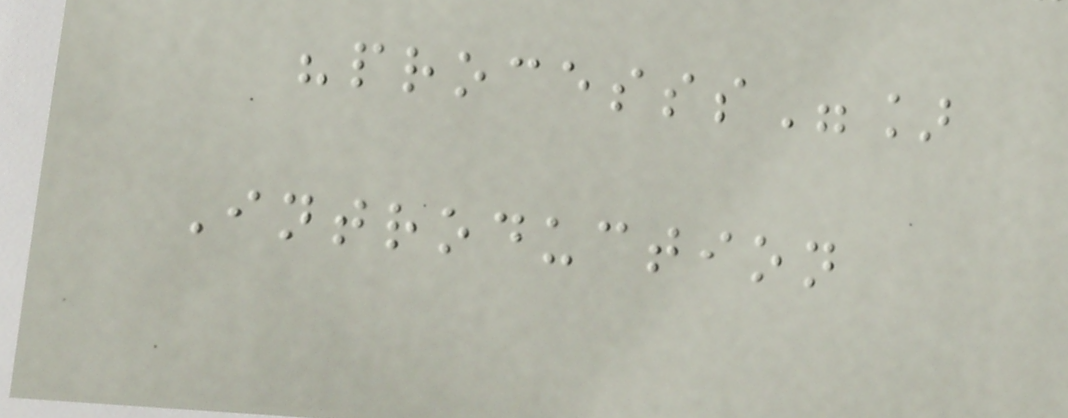"processs"]
Introduction
